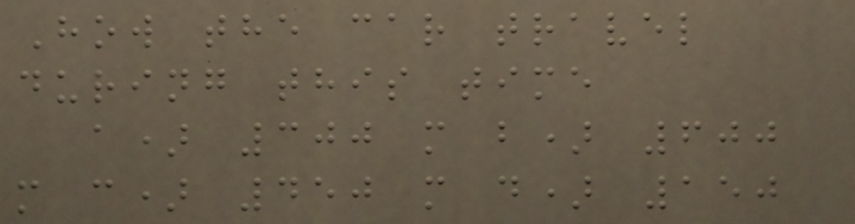How the car travel
during this time
a) 300 m b) 600
m c) 450 m d) 150
